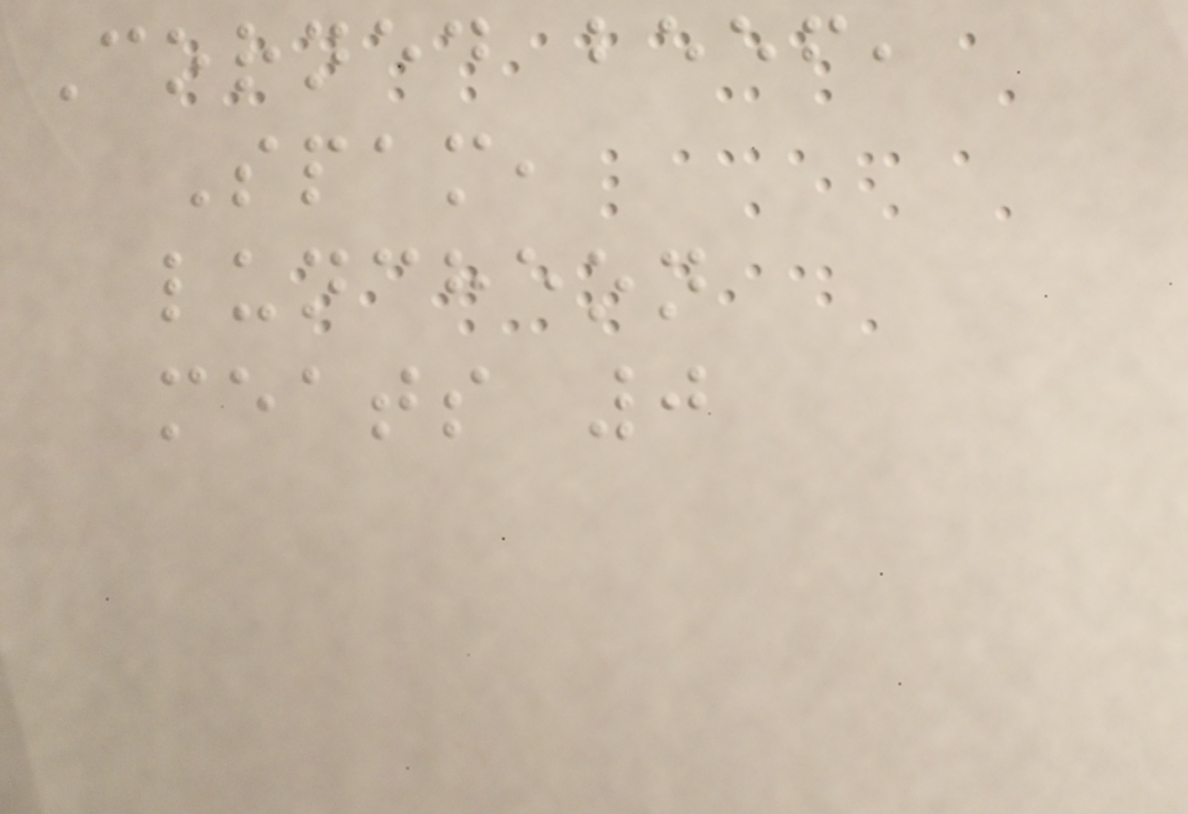Corned beef,
Spam,
luncheon
meats 0
